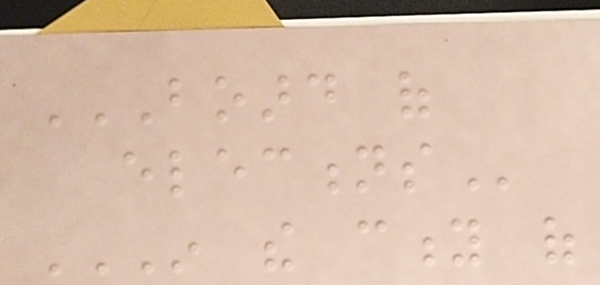BOARD OF
ELECTIONS
IN THE CITY OF
